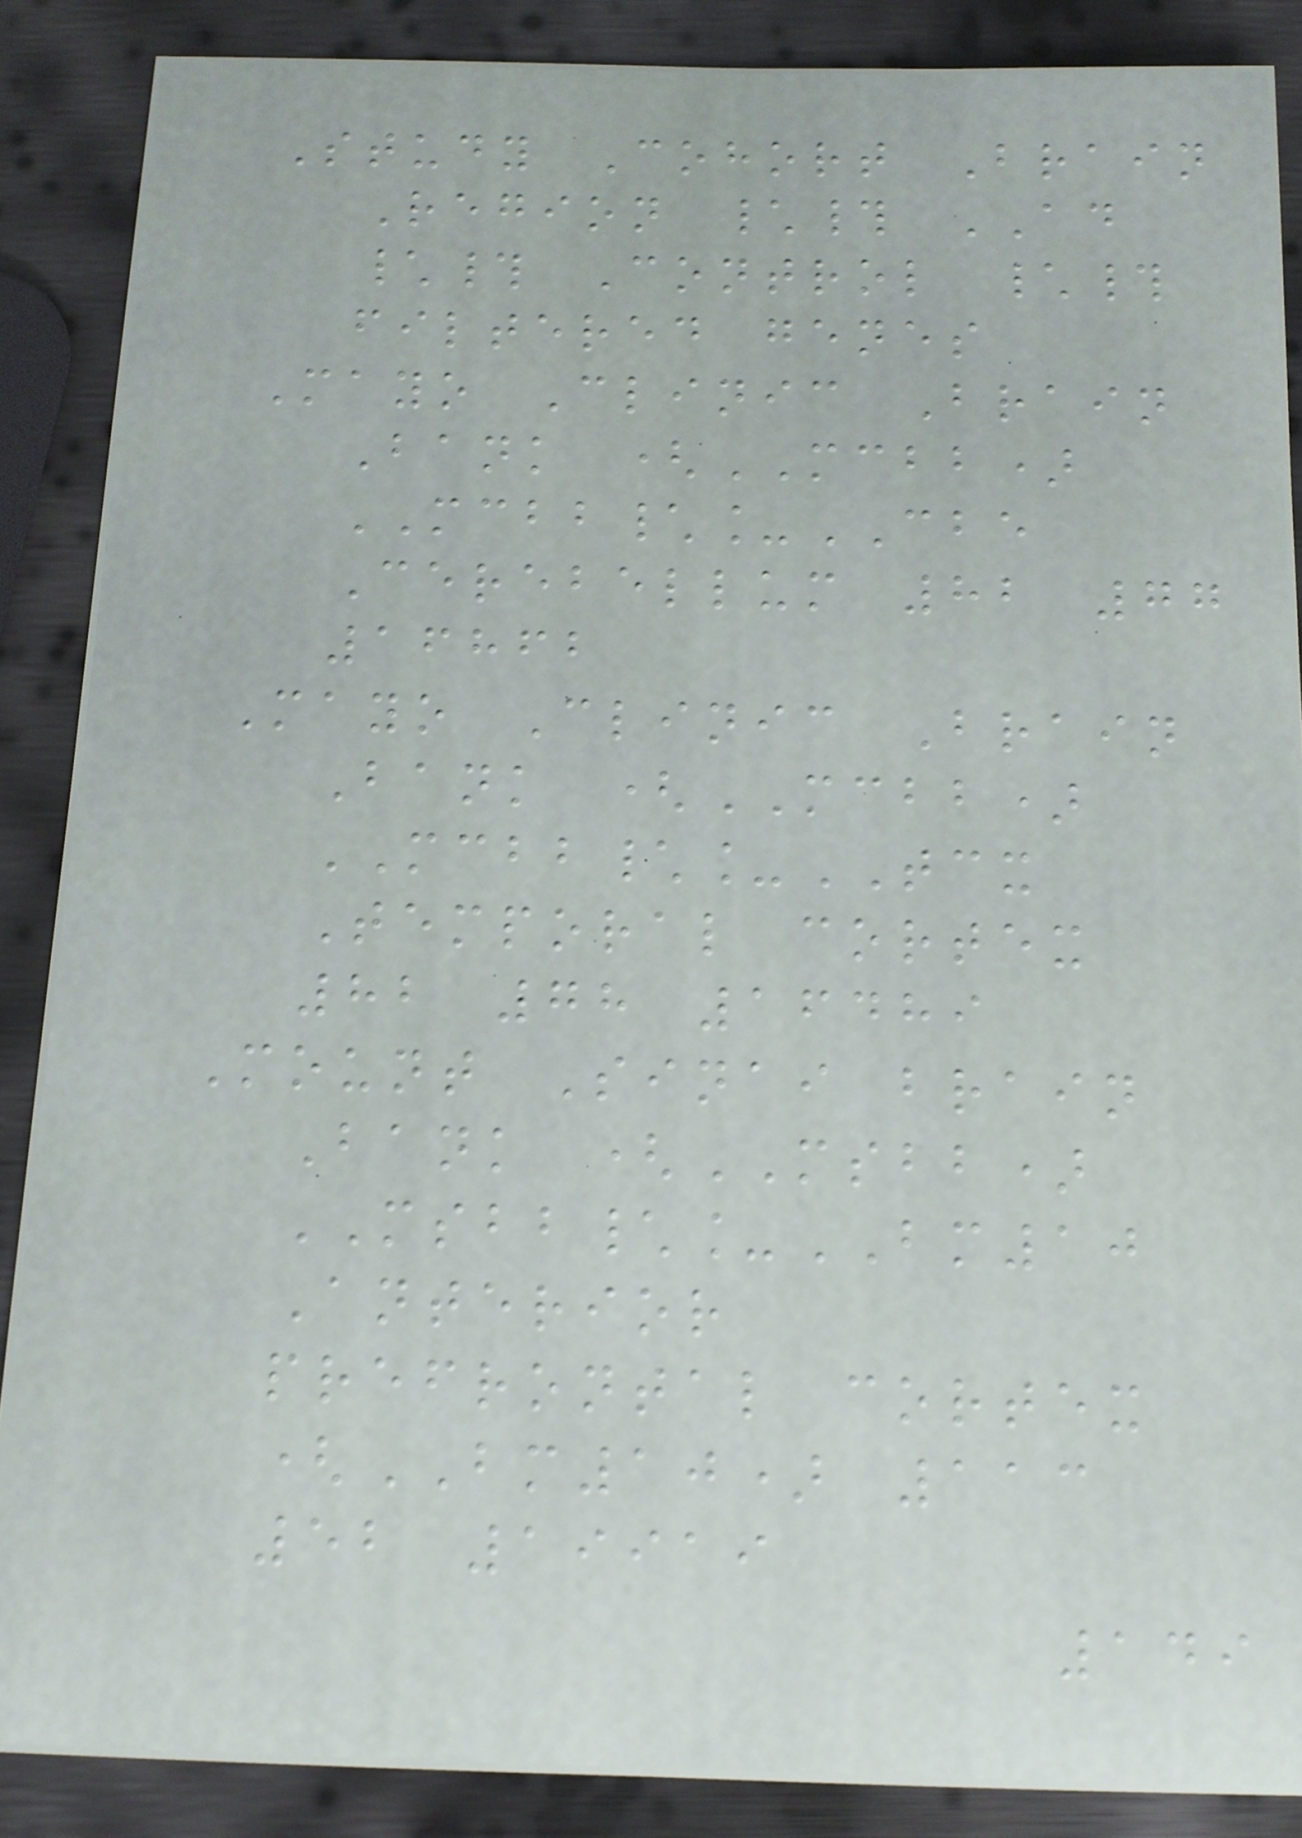Study Cohort Brain
Region \# AD
\# Control \#
filtered genes
Mayo Clinic Brain
Bank (MCBB)
MCBB\_CBE
Cerebellum 82 77
16862
Mayo Clinic Brain
Bank (MCBB)
MCBB\_TCX
Temporal cortex
82 78 16489
Mount Sinai brain
Bank (MSBB)
MSBB\_BM10
Anterior
prefrontal cortex
(BM10) 113
52 19919
149
